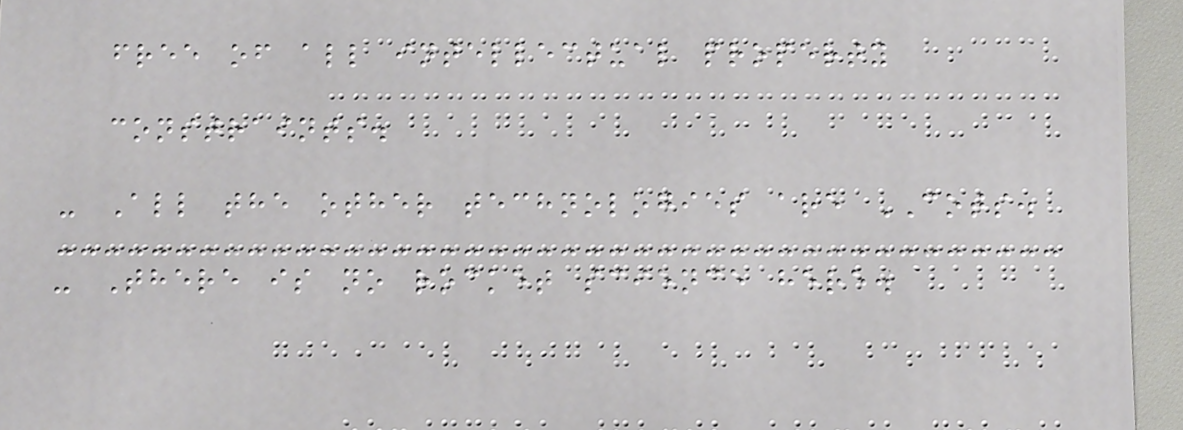free of all intellectual property
constraints.
- All the other technologies are COTS.
- There is no rocket science here.
